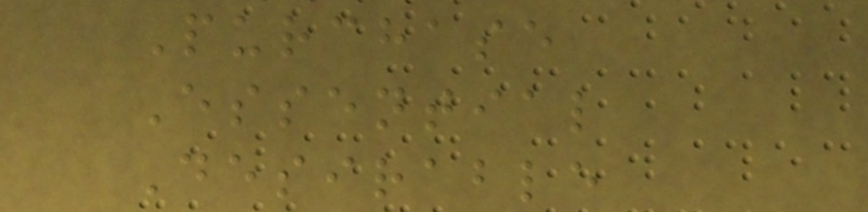Purchase
Essential
Desirable
